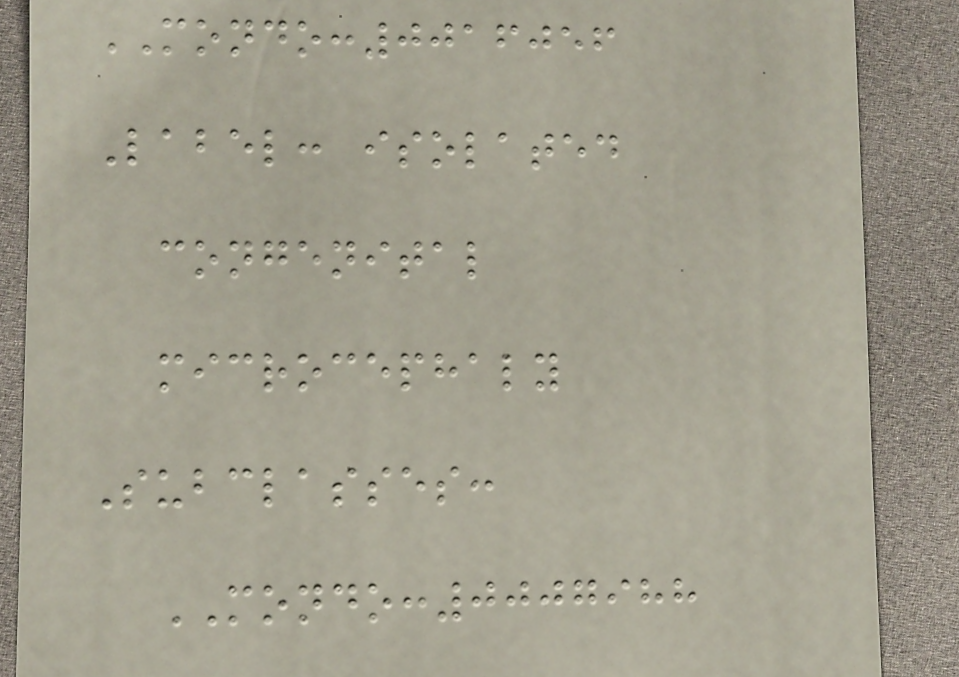MONDO:0016056
Label: isolated
congenital
microcephaly
Subclasses:
MONDO:0007988
